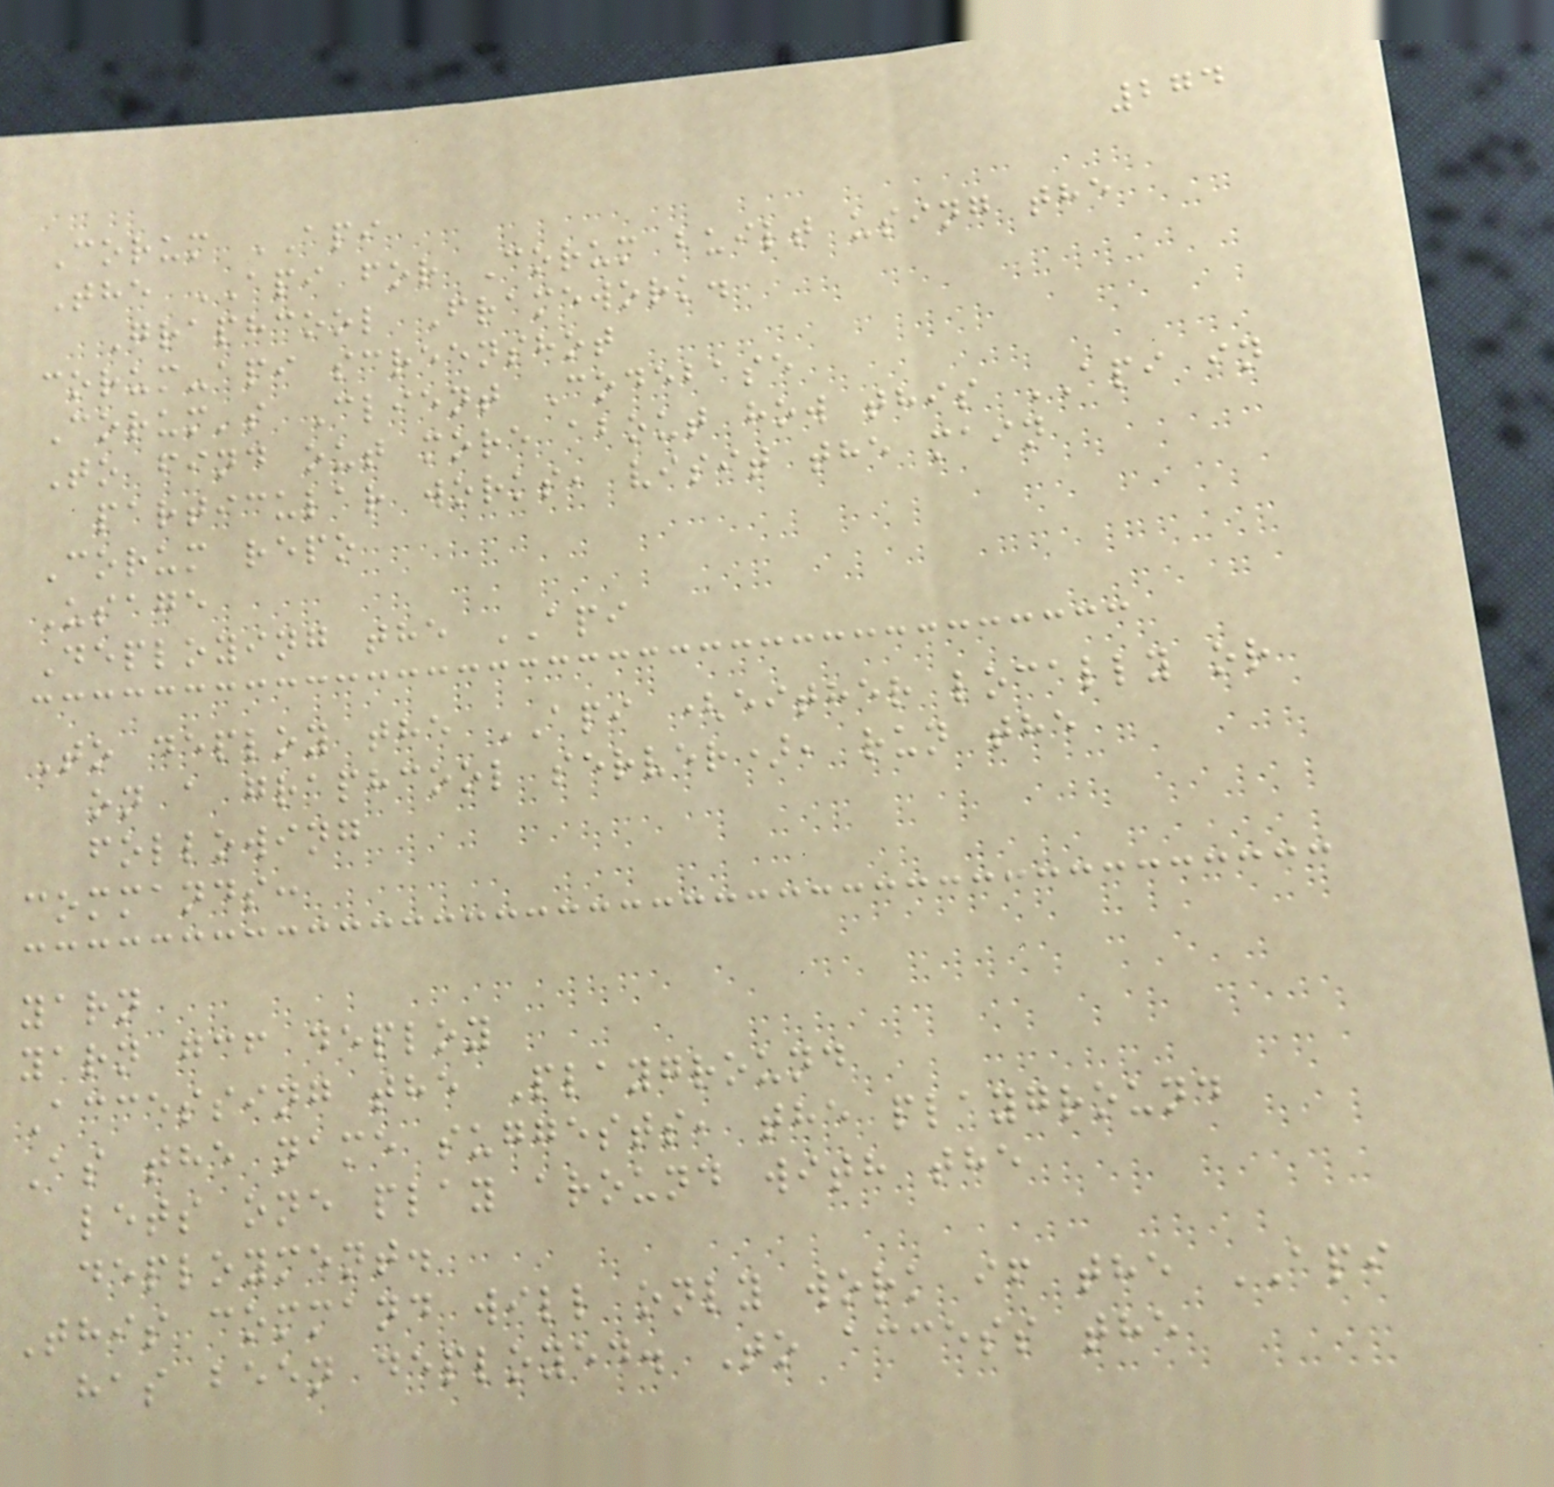274
Corum API
The API for Corum built using the
Graphcool Framework.
corum-api screenshot
Corum's Client Codebase
To find out more about how this API in
particular works, visit the main
Corum repo
Usage
Deploying the API
To deploy the API (either locally or
on a graphcool server), run the
following
commands:
yarn
yarn gcf deploy
Accessing the Playground
As the name suggests, the playground
lets one play around with the
deployment.
This command will only work if the API
has been deployed. To access the
